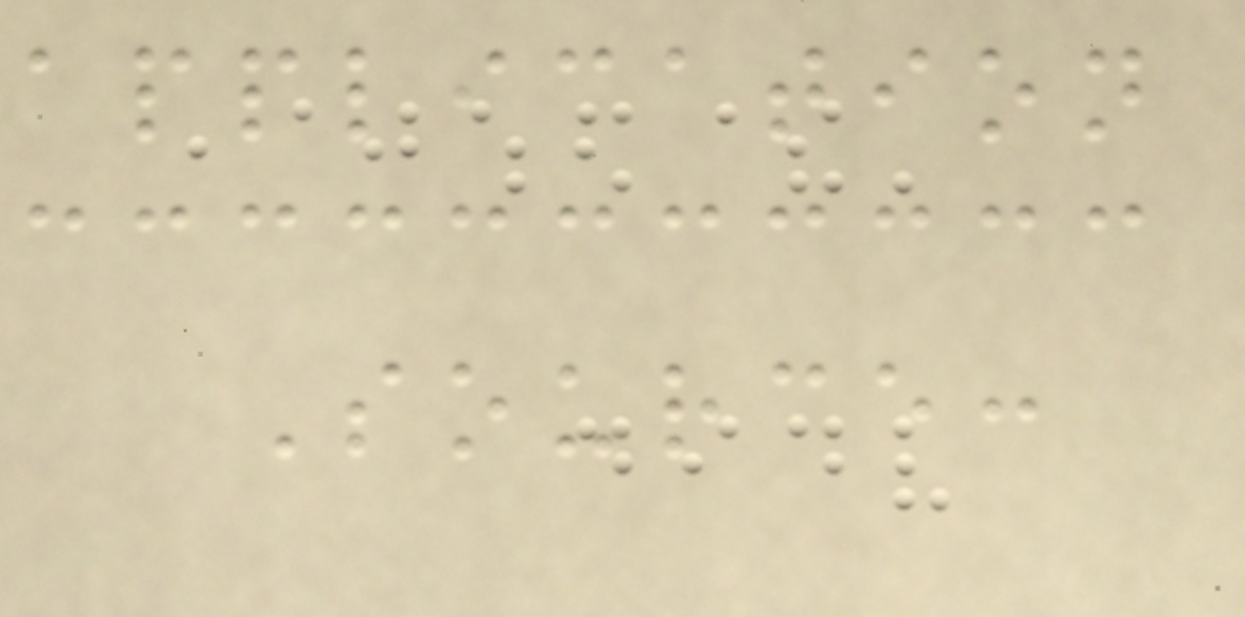application
Source:
